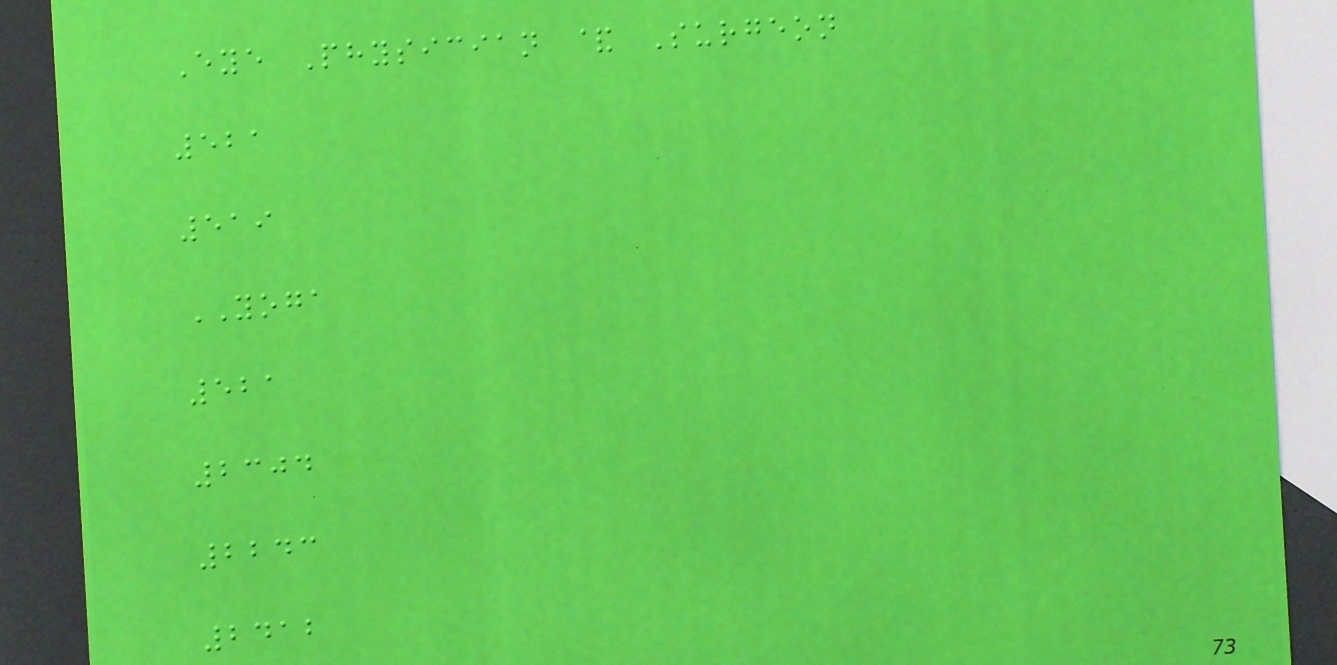Eye Physician & Surgeon
521
519
YOGA
521
2304
2243
2412
